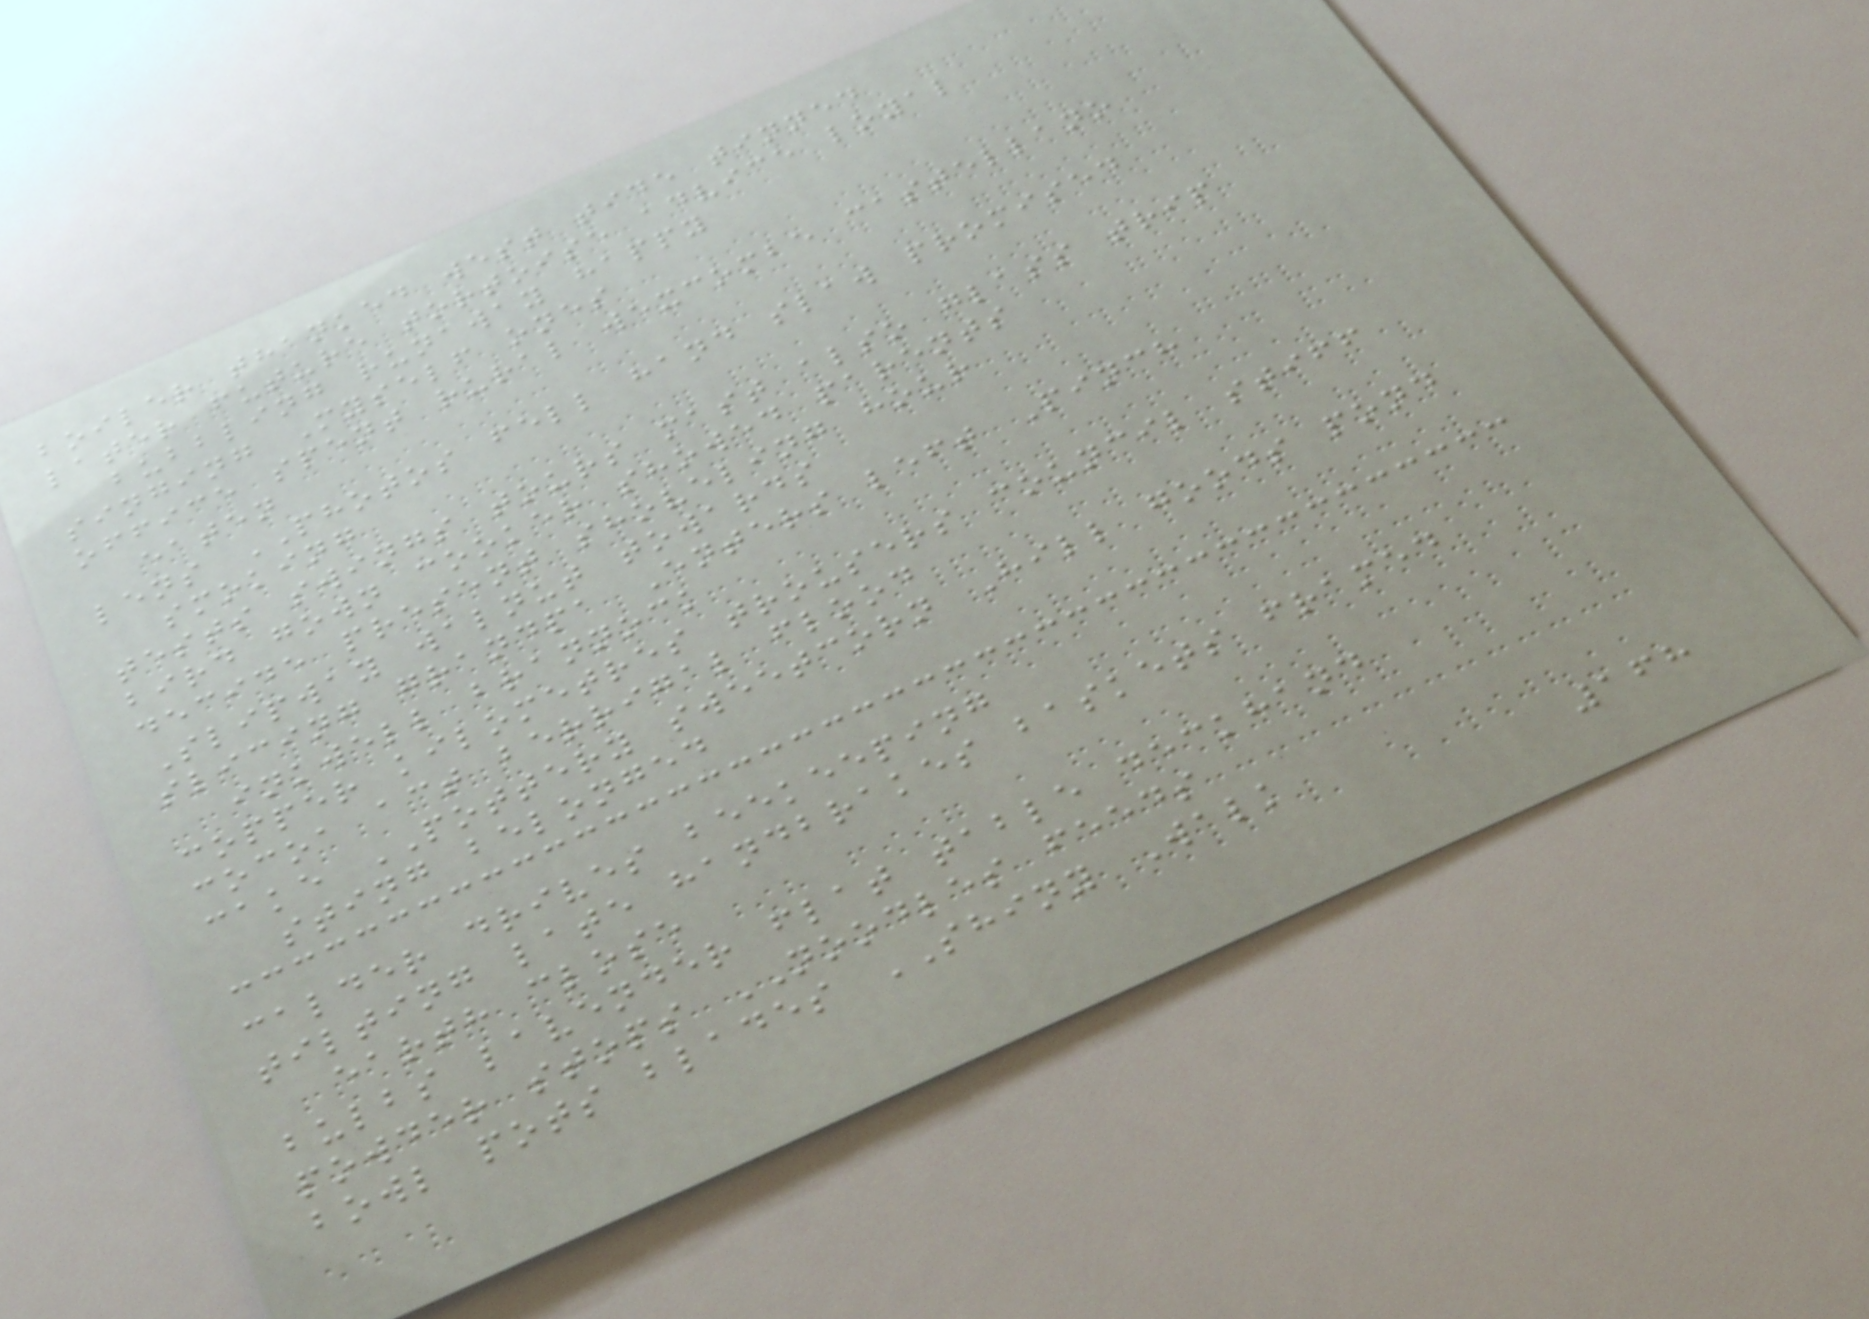boiler thanked west tide tinned
later future tortoise advice loyal
bubbling runaway happy
singing Myself ones
office spent rural wexcombe castellano
eaten
lens PHOTOS fell hand slaw promised
smoking
tests swings tours mast also glass trip
bird gown cooker showed parents
decide present shoveling hour
Slipway walnut towards
slicing grandpa Enters left Pinch
inkwell brannock
copper kilometres trousers council stiff
cocoa act berrigal flood
cake POTTERY sweetcorn Hill goods pond
sting belonged
calder drives beekeeping
tilting late handbrakes baskets framed
earth close
bulbs lavender flat table deckhand
powder stops NOODLES feeds
bowl pots blades SHINY Walk
168
